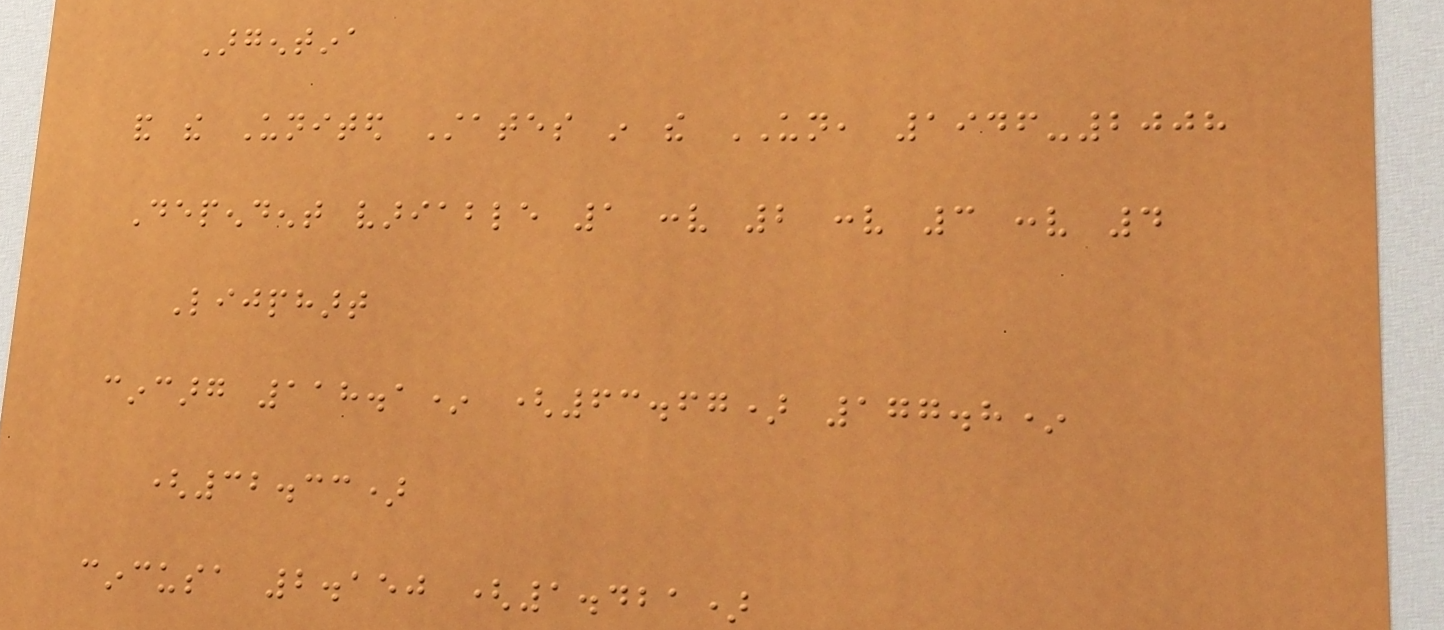Argentina
and the United States in the UN, 1946-2008
Dependent variable 1 conv 2 conv 3 conv 4
Lijphart
cincarg 118.1* (63.67) 177.8*
(32.33)
cincusa 2.150 (1.421)
